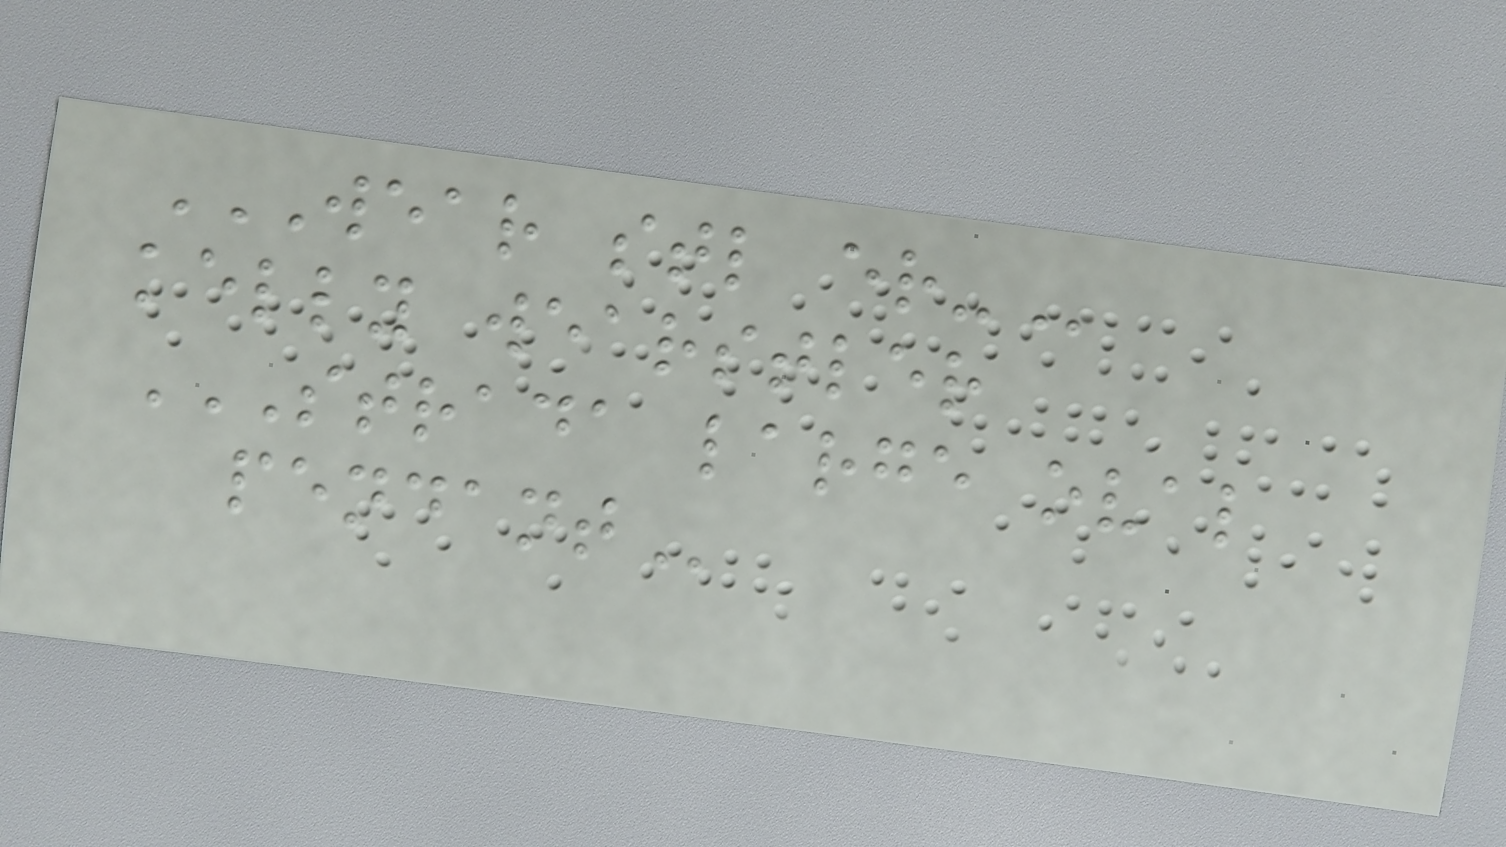WEAR STL ER-
kelly wearstler
STRADA LARGE OVAL
PENDANT
